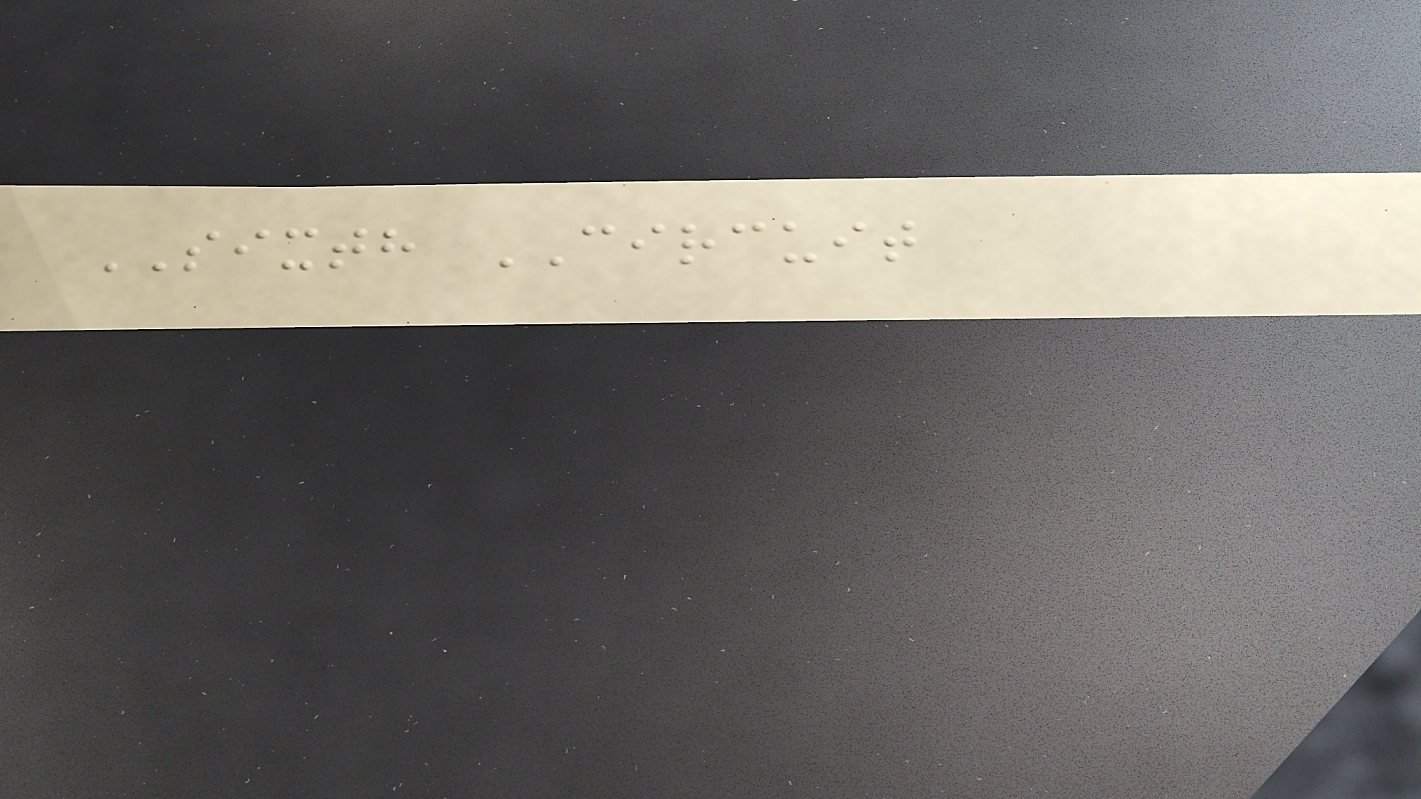SIXTH CIRCUIT
